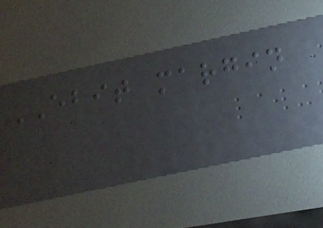EBIT margin
